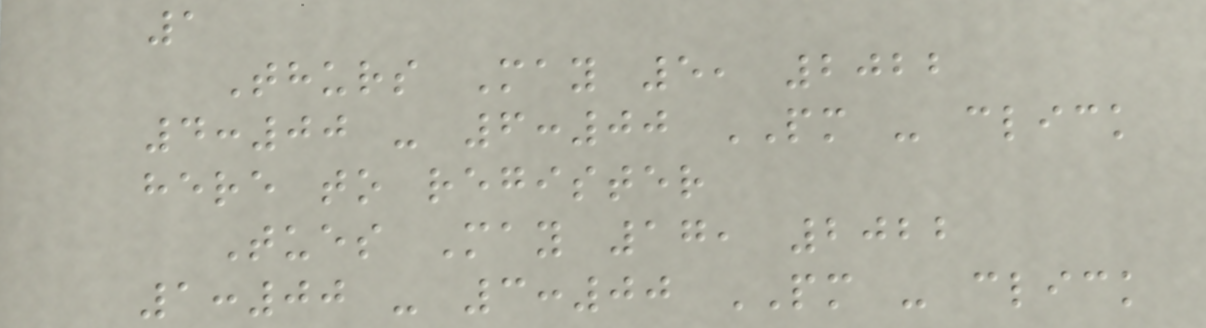1
Thurs May 5, 2022
4:00 - 6:00 PM - click
here to register
Tues May 17, 2022
1:00 - 3:00 PM - click
